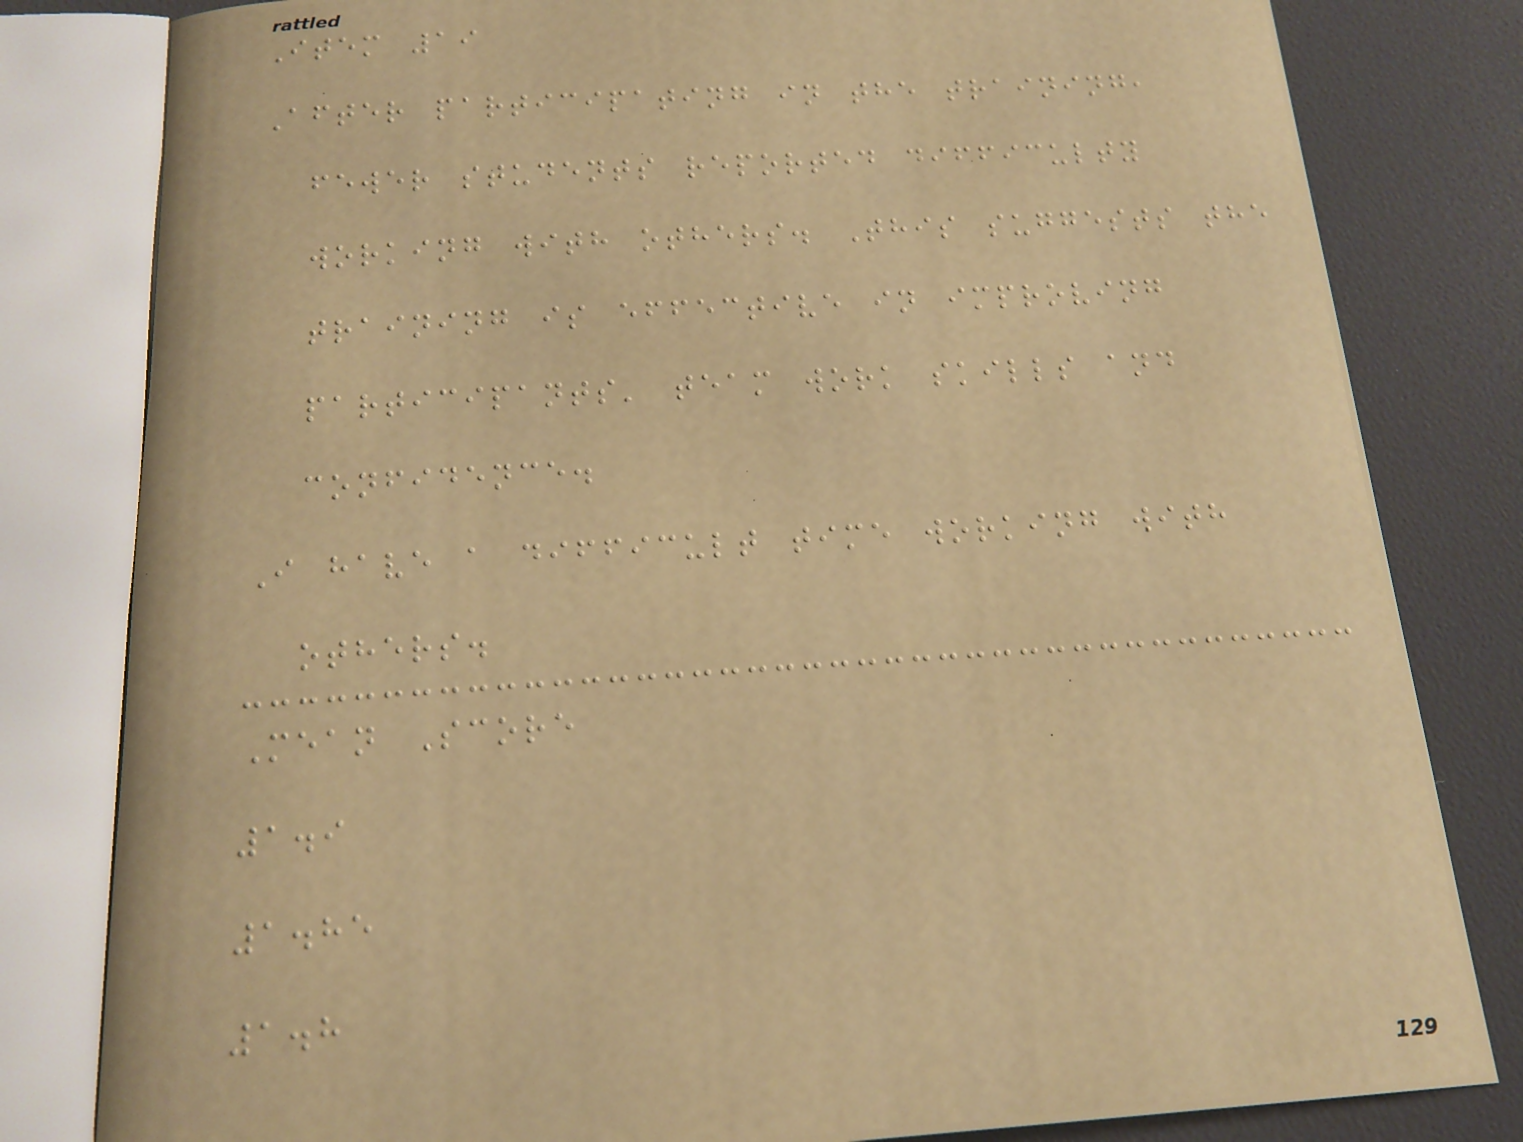Item 19
After participating in the training,
fewer students reported difficulty
working with others. This suggests the
training is effective in improving
participants' team work skills and
confidence.
I have a difficult time working with
others.
Mean Score
1.9
1.85
1.8
